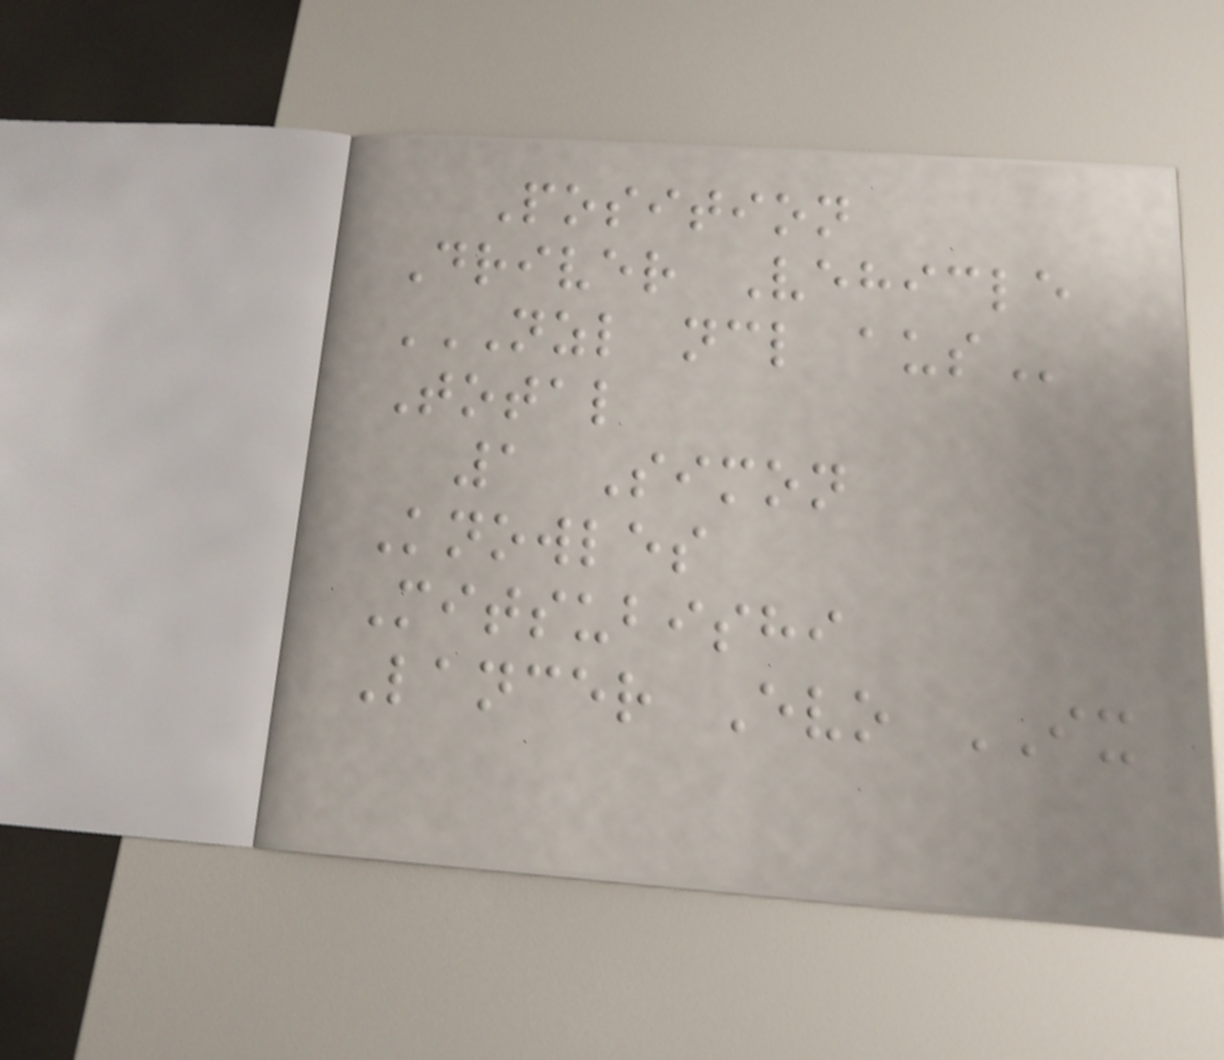Position
Driver Vehicle
NZL NCL AUS
Total
1 Simon
Knowles
Mitsubishi
Lancer Evo IX
